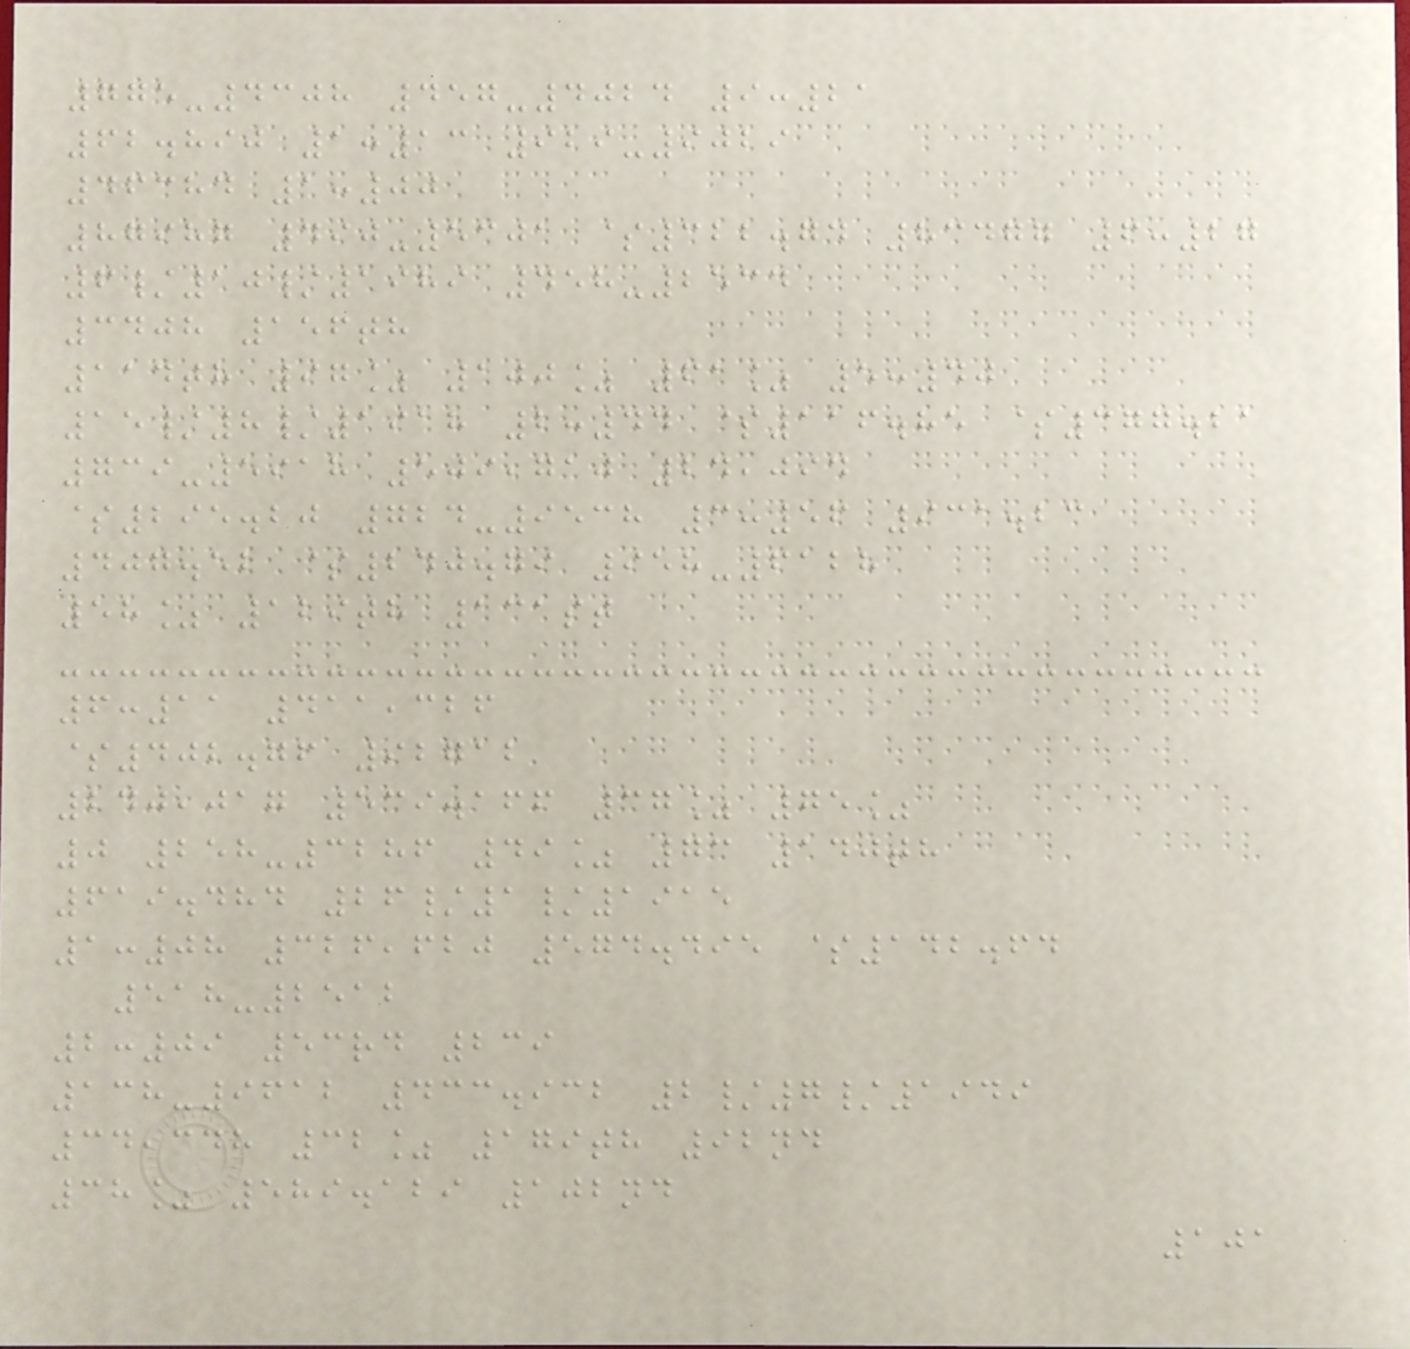775-4308 457-4024 9:21
62.890 1:13 929-9029
46384 1:00
87987 490-5301 $322.74 83477 6:27
6/10/1989 458-2534
3408 156th
114th 97% 100% 61% 5:40
15/8/1918 2:44 $116.85 $377.21
739-5918 509,710 24,094
$295.20 724-9538 3:56 931.23
407.52 $240.79 958-6128
58% 129th 131st
6:11 411,326
$402.76 92712
240,017 539.166 37% 75%
0 258-3286 49% 73 140th
619.484 26/1/1915
1:08 326,620 574.495 $142.64
518-2512
2:09 53rd 239
138-9612 433.932 2/7/1949
34,348 32% 179th 92nd
38% 589.129 102nd
101
